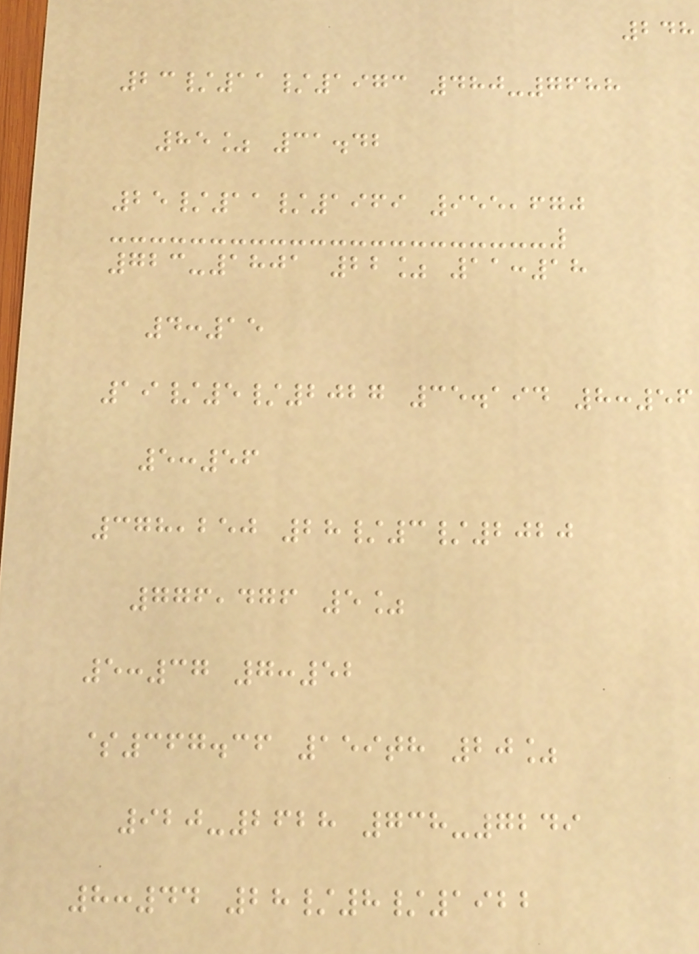248
23/11/1973 480-7688
85% 31.42
25/11/1969 955,670
723-1801 22% 11:18
4:15
19/5/2027 35.194 8:56
5:56
378,250 28/3/2020
776,476 5%
5:37 7:52
$367.36 159th 20%
920-2628 738-7249
8:44 28/8/1922
